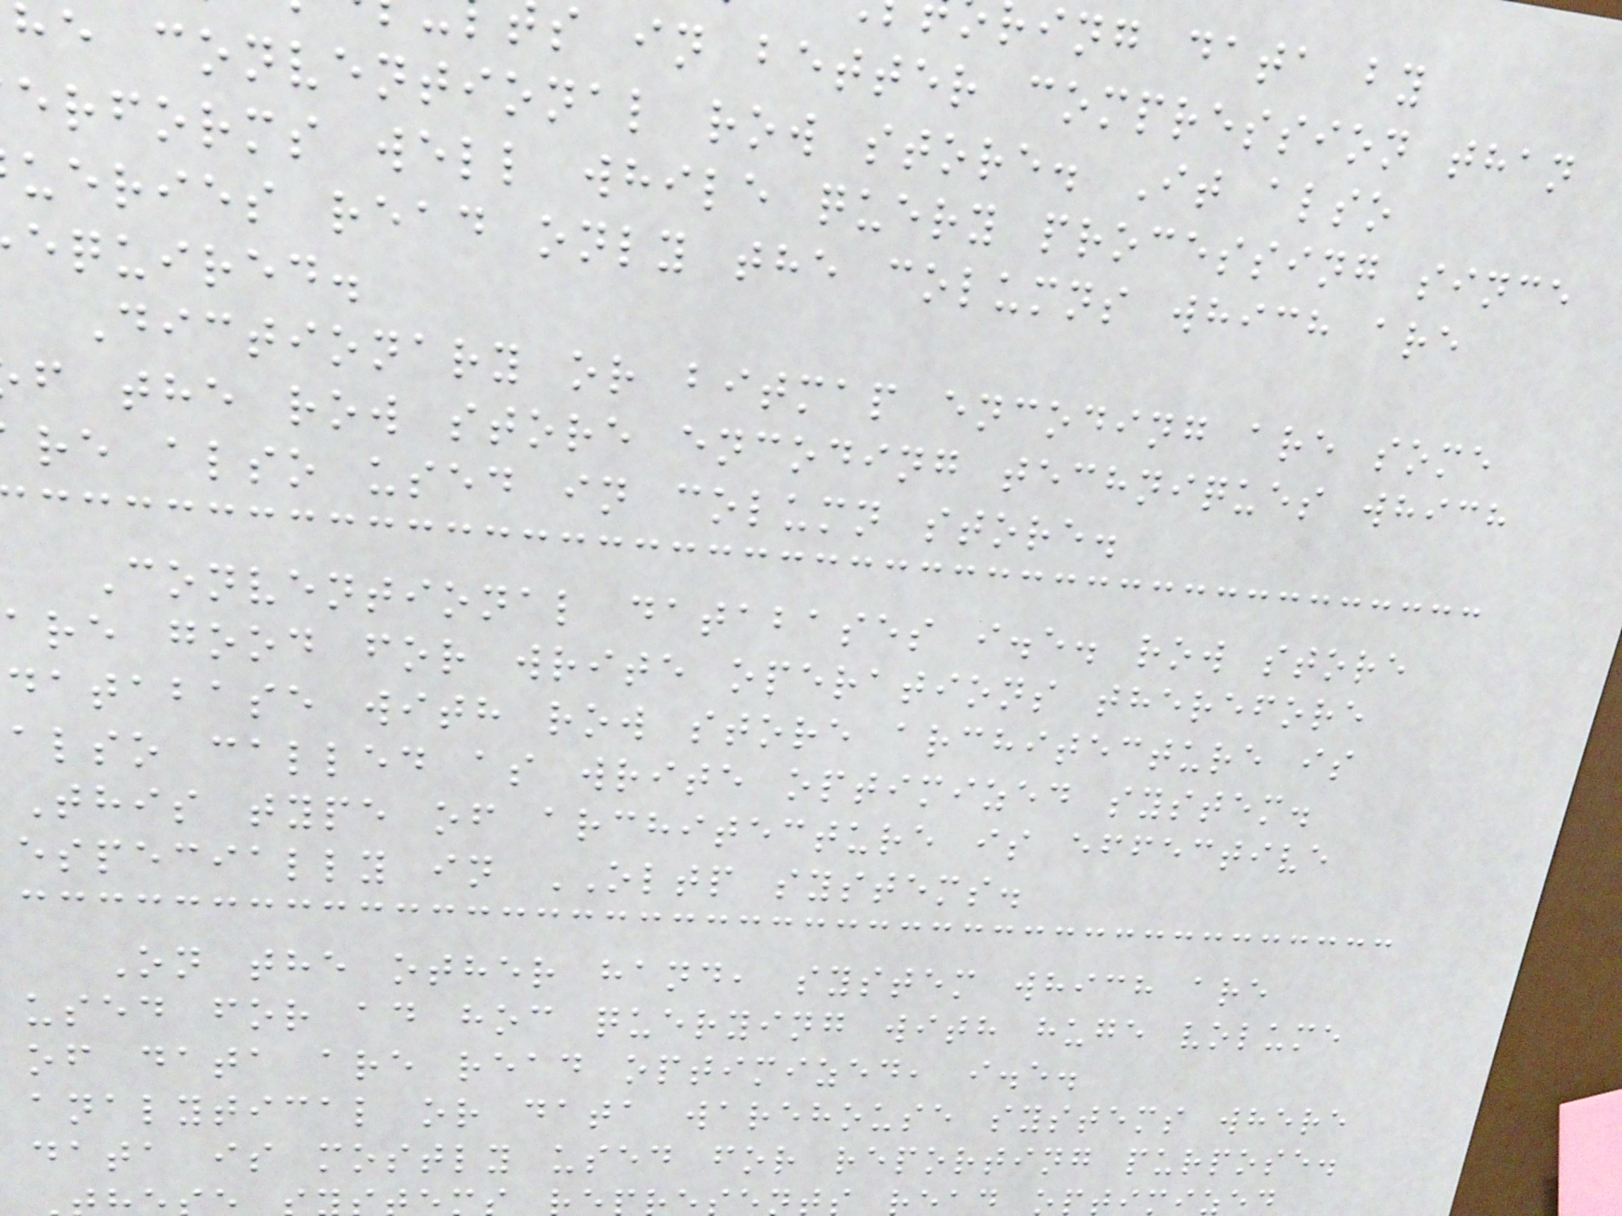ing data by
s in better compression than
he conventional row store. It also
erforms well while query processing since
ueries read only the columns which are
equired.
Dictionary or bitmap encoding are some
f the row store encoding techniques which
re also used in column store.
Conventional databases i.e. row store
are good for write operations therefore
database with row store architecture is
also called as write optimized system.
This type of architecture is effective
especially in OLTP systems.
On the other hand, system which are
used for ad hoc querying with huge volume
of data are read optimized, i.e.
analytical or data warehouse systems where
data is mostly used for reporting purpose.
